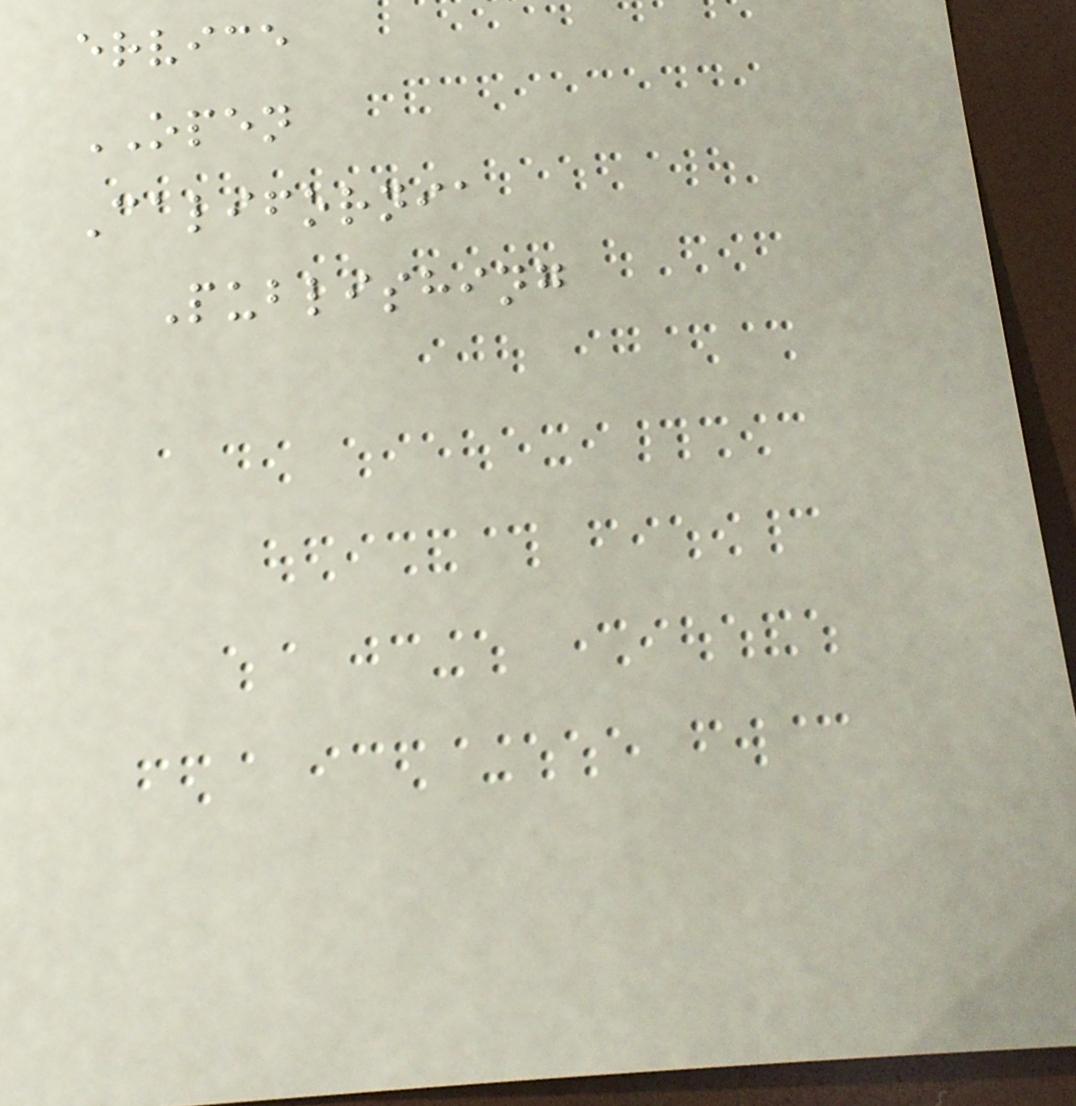ervice
OPEN
California
Publishing
